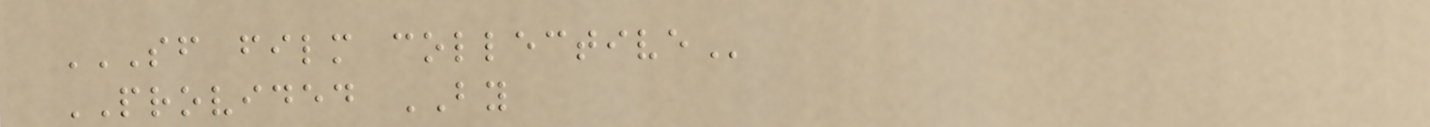SF FILM COLLECTIVE
PROVIDED BY
